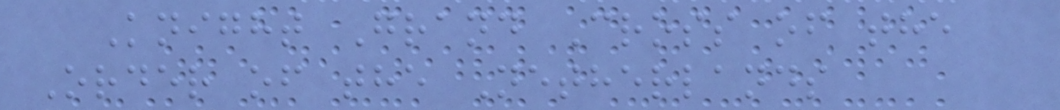Knight Grand Cross of the
Order of the Netherlands
